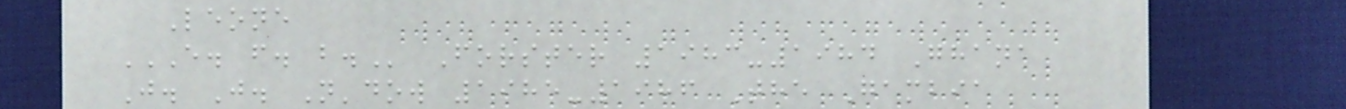Leone
E. F. B. Forster 1983-1984 Ghana
J. J. N'dow 1985-1986 The Gambia
